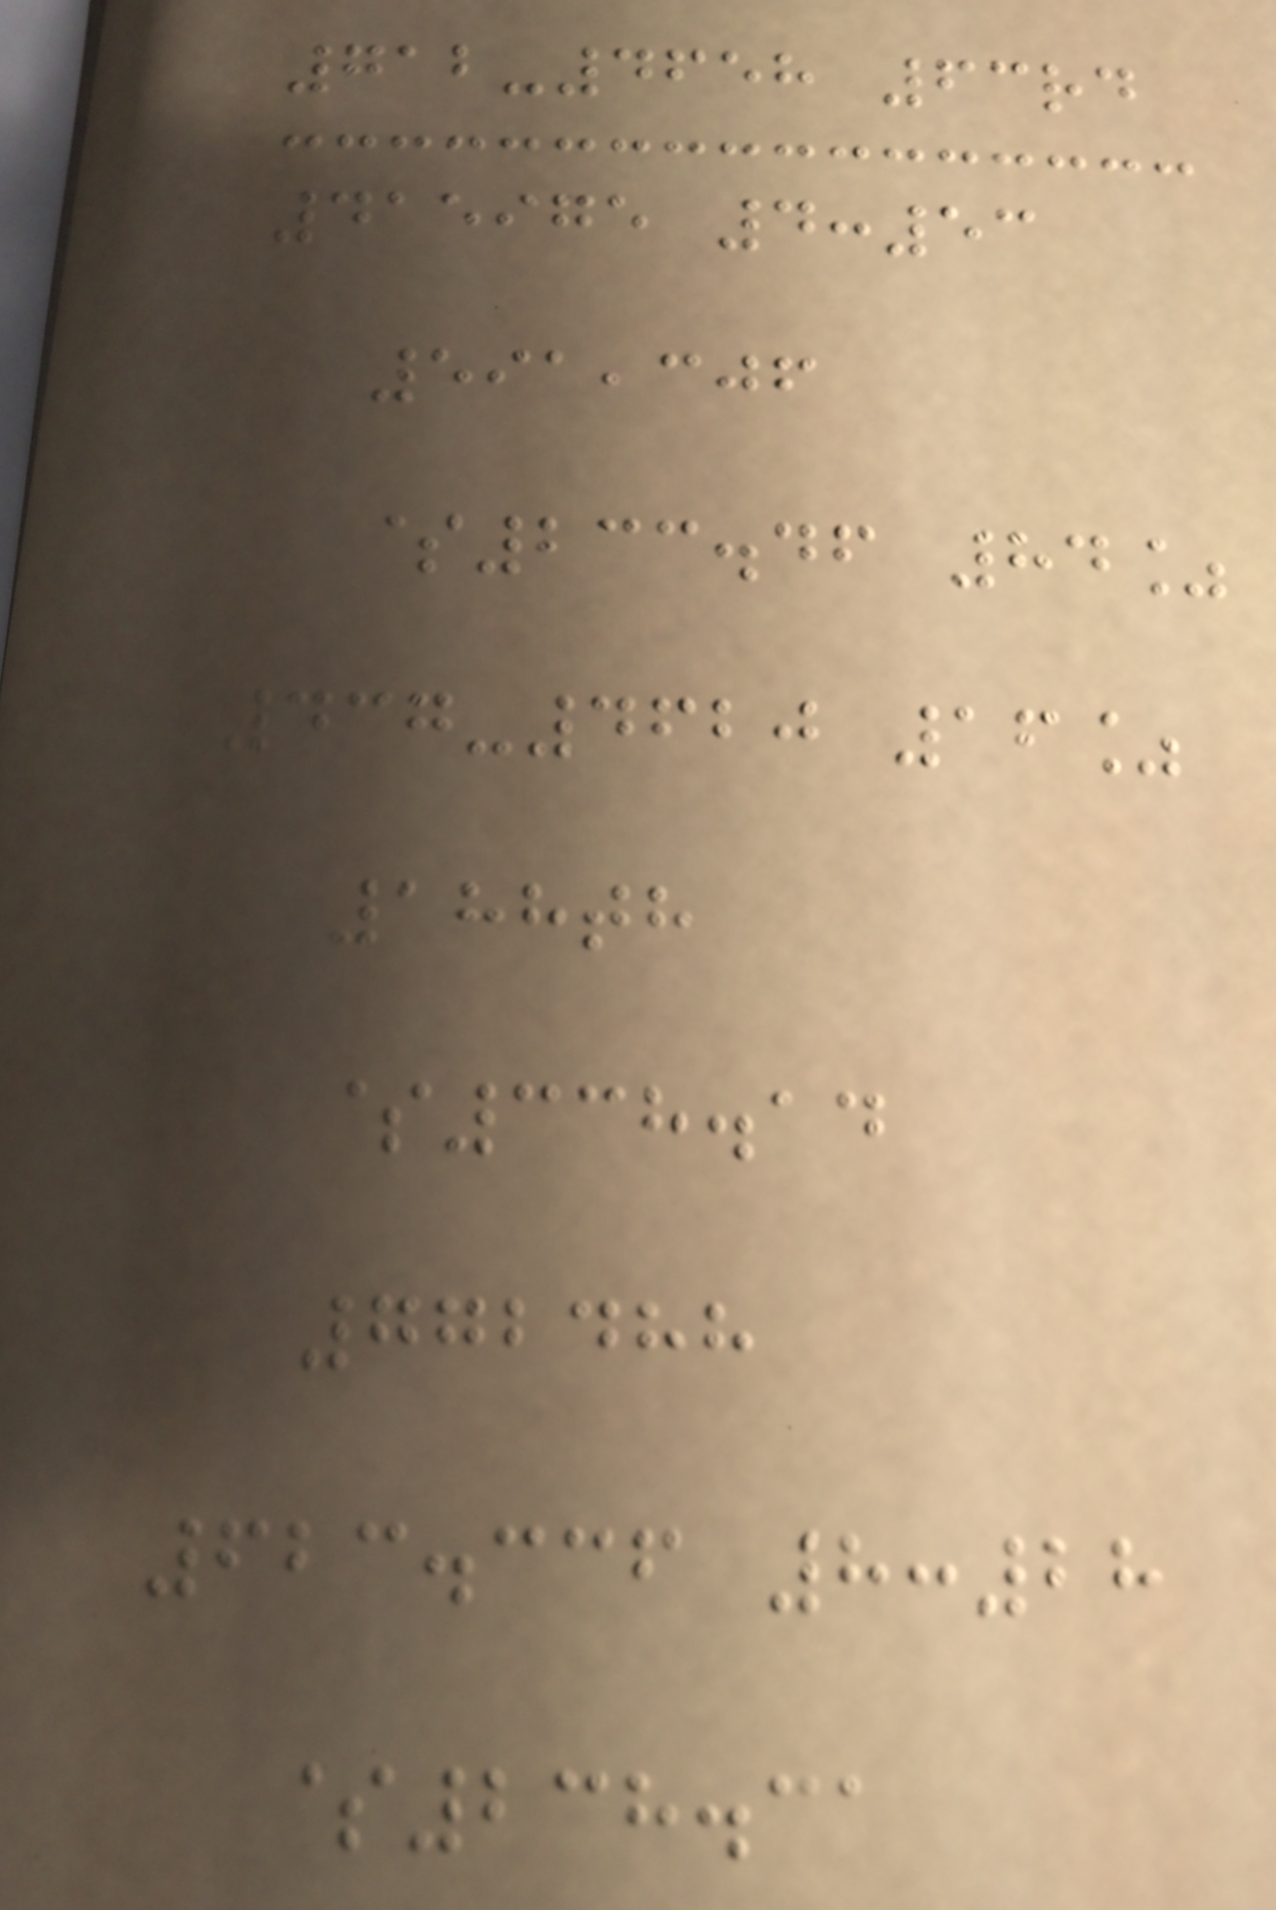712-4658 63rd
415975 4:53
591,306
$233.46 84%
437-4620 16%
188th
$338.14
772488
623.336 8:28
$238.31
